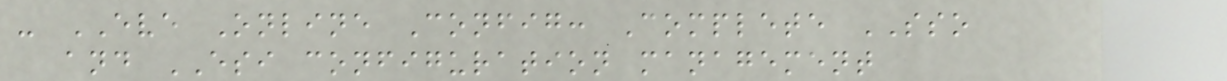- EVE Online Config: Complete SSO
and ESI configuration management
